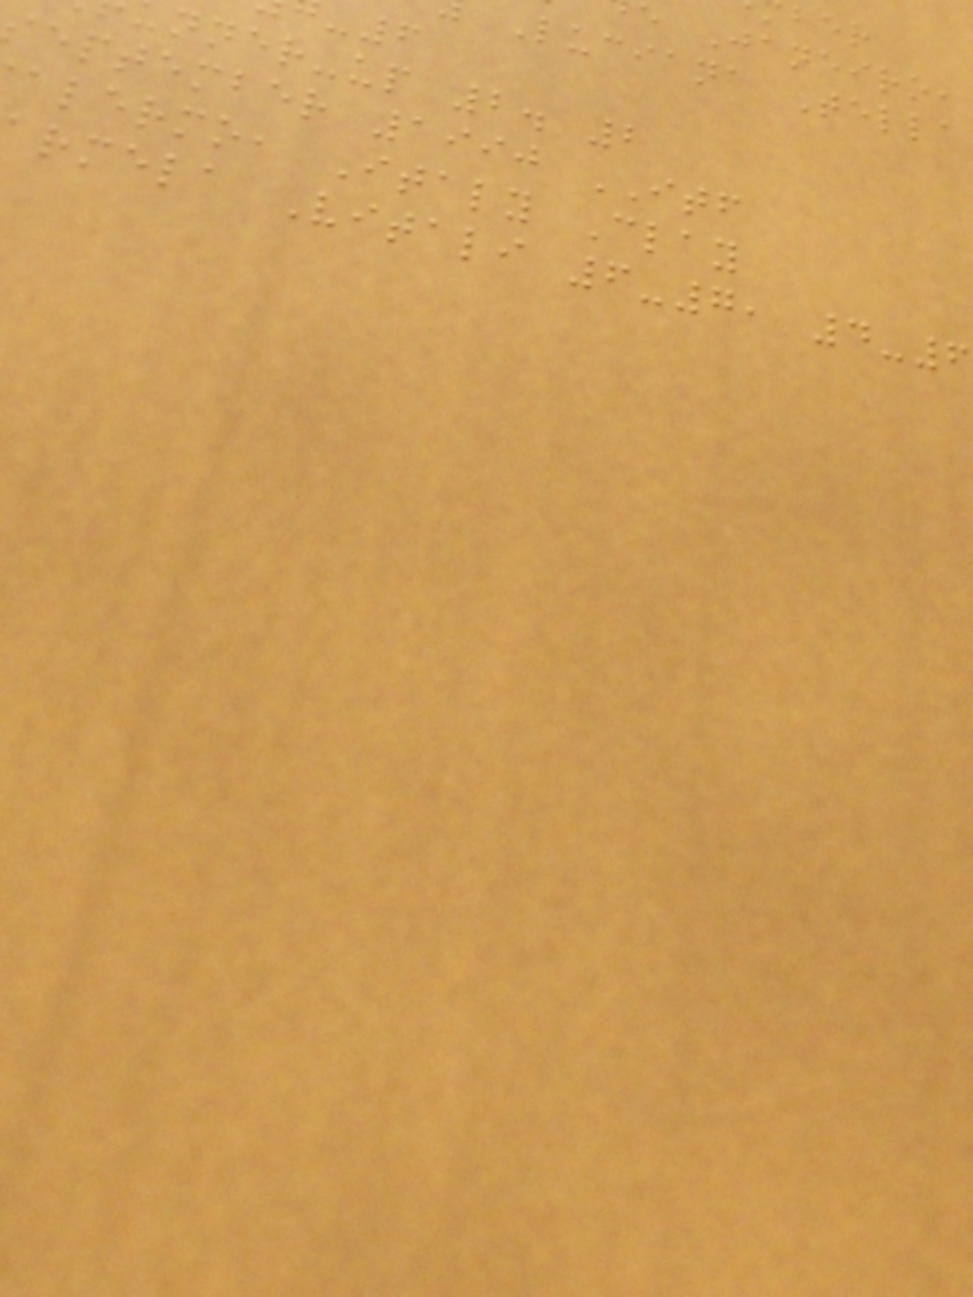e Janeiro,
Luciana Tella
nner-up 2. 2
eptember 1990 ITF
alermo, Italy Clay
rmela Vitali 6-7, 4-6
